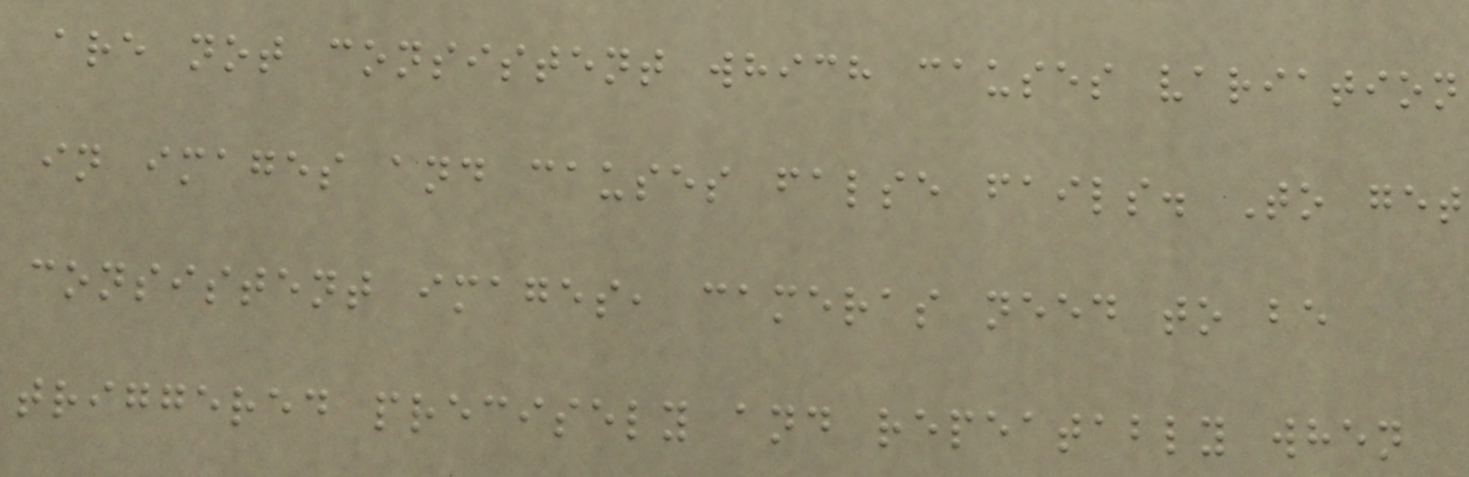are not consistent which causes variation
in images and causes false fails. To get
consistent images, cameras need to be
triggered precisely and repeatably when
